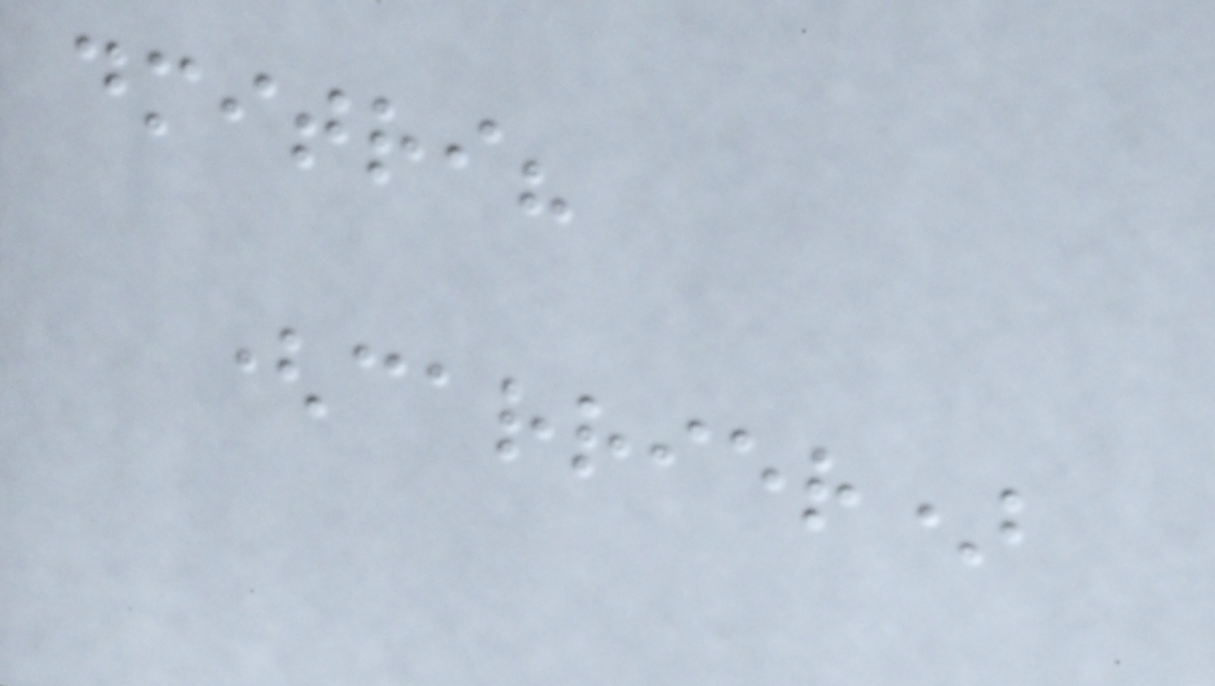dmitri?
(carrier)
